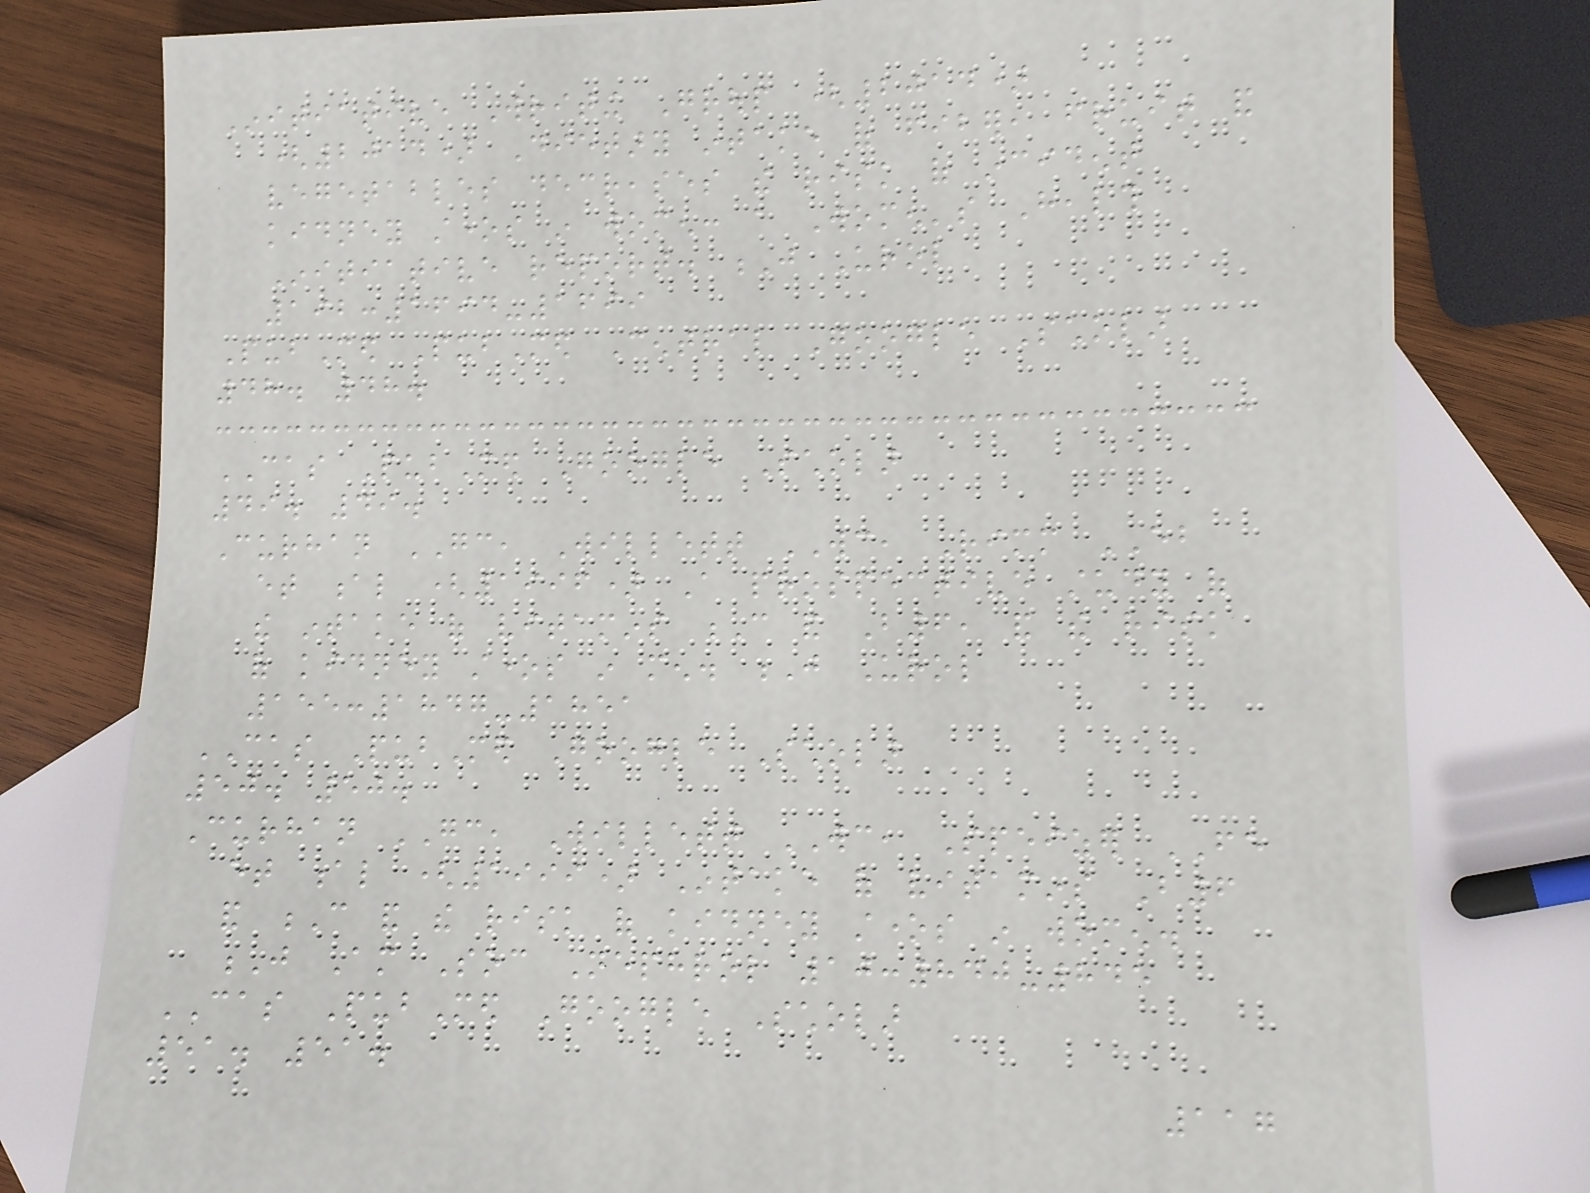Initiative Writing Group (2014)
(2014) Dietary intake of fiber, fruit and
vegetables decreases the risk of incident
kidney stones in women: a Women's Health
Initiative report. J Urol
192:1694-1699
PubMed PubMed Central Google Scholar
48. 48.
CAS PubMed Google Scholar
49. 49.
Curhan GC, Willett WC, Rimm EB
et al (1996) A prospective study of
the intake of vitamins C and B6, and the risk
of kidney stones in men. J Urol
155:1847-1851
CAS PubMed Google Scholar
50. 50.
Curhan GC, Willett WC, Speizer FE
et al (1999) Intake of vitamins B6
and C and the risk of kidney stones in women.
J Am Soc Nephrol 10:840-845
CAS PubMed Google Scholar
51. 51.
117
